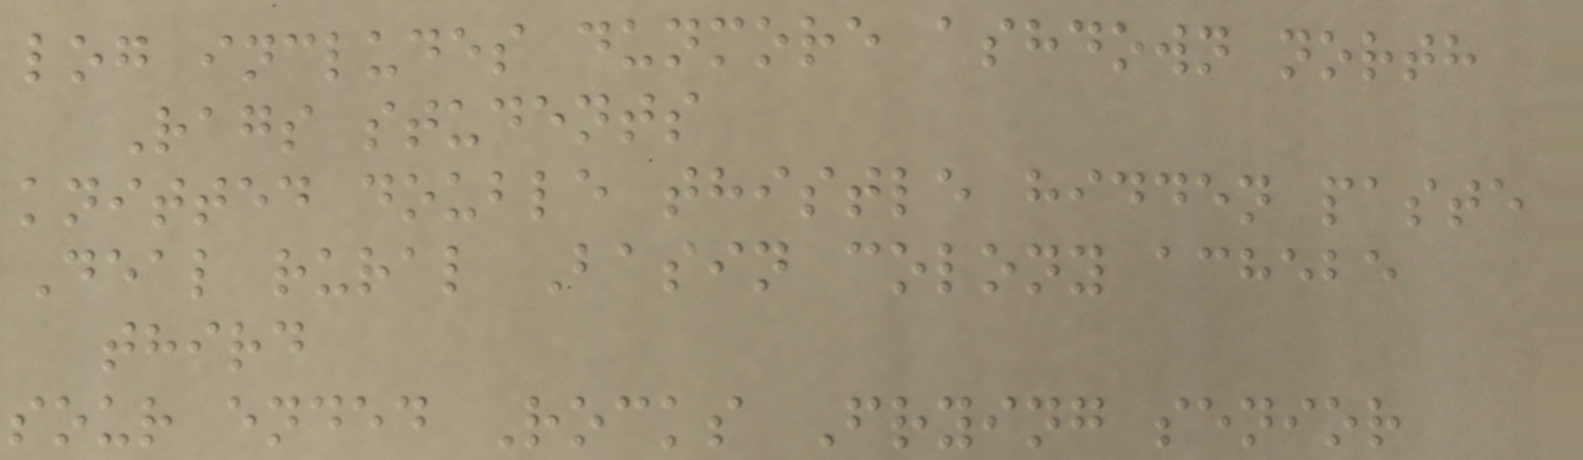log includes dunmore ashdown north
Rags students
knitted double thistle hidden paste
Deal rural Basin colony achebe
third
sour ended Rocks Frying senior
